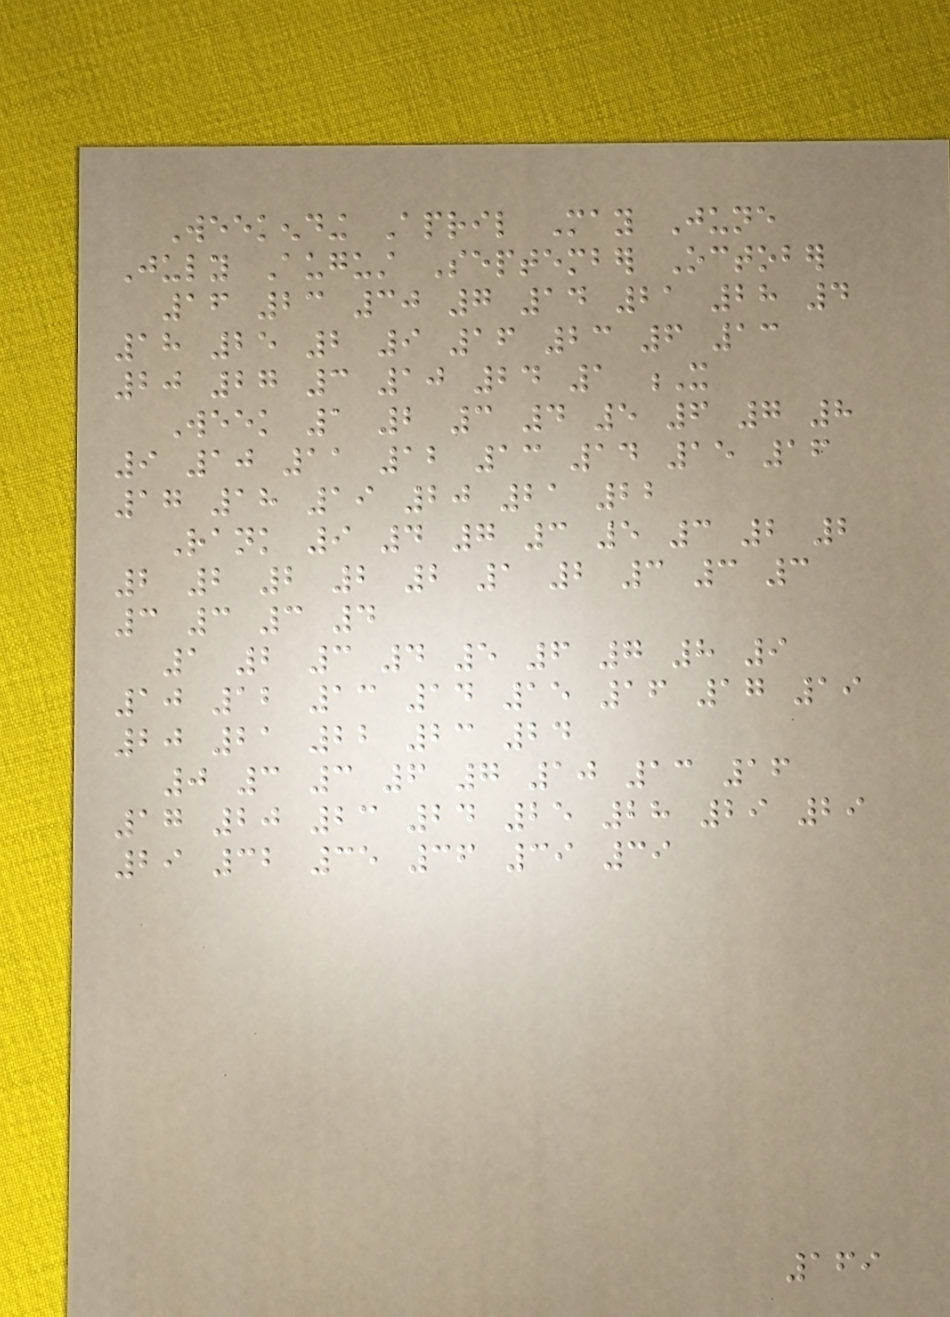Weekending April May June
July August September October
16 23 30 7 14 21 28 4
18 25 2 9 16 23 6 13
20 27 3 10 24 1 X
Week 1 2 3 4 5 6 7 8
9 10 11 12 13 14 15 16
17 18 19 20 21 22
Rank 9 4 7 3 5 3 2 2
2 2 2 2 2 1 2 3 3 3
3 3 3 4
1 2 3 4 5 6 7 8 9
10 12 13 14 15 16 17 19
20 21 22 23 24
0 3 3 6 7 10 13 16
17 20 23 24 25 28 29 29
29 32 35 36 39 39
169
